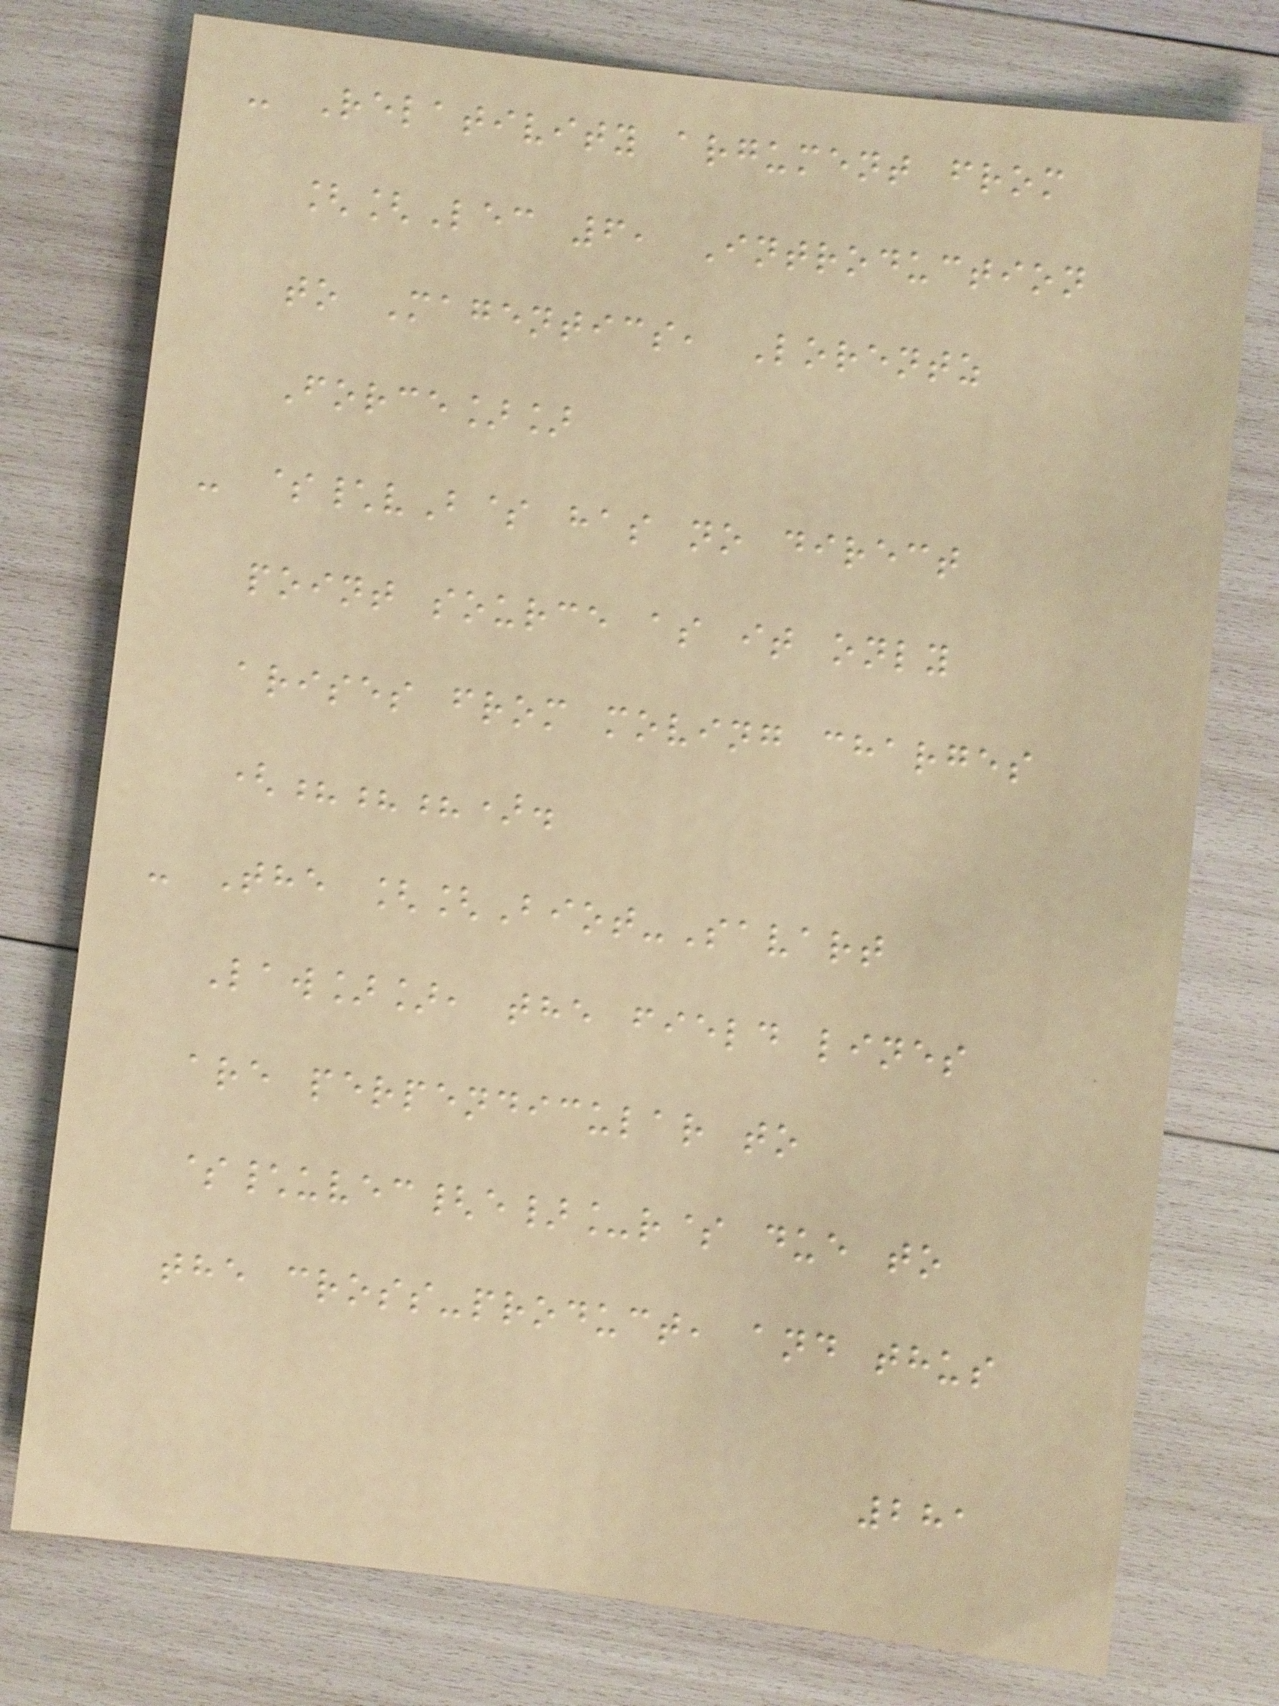- Relativity argument from
[[Lec 6, Introduction
to Magentics, Lorentz
Force]]
- $\vB$ has no direct
point source as it only
arises from moving charges
(???).
- The [[Biot-Savart
Law]], the field lines
are perpendicular to
$\uvec{e}_r$ due to
the cross-product, and thus
281
